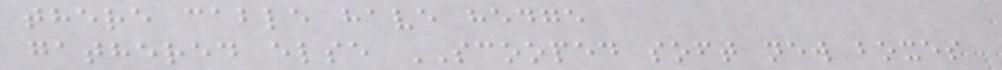there cable have hedge
gathered else SCOOPED soft new boxes
